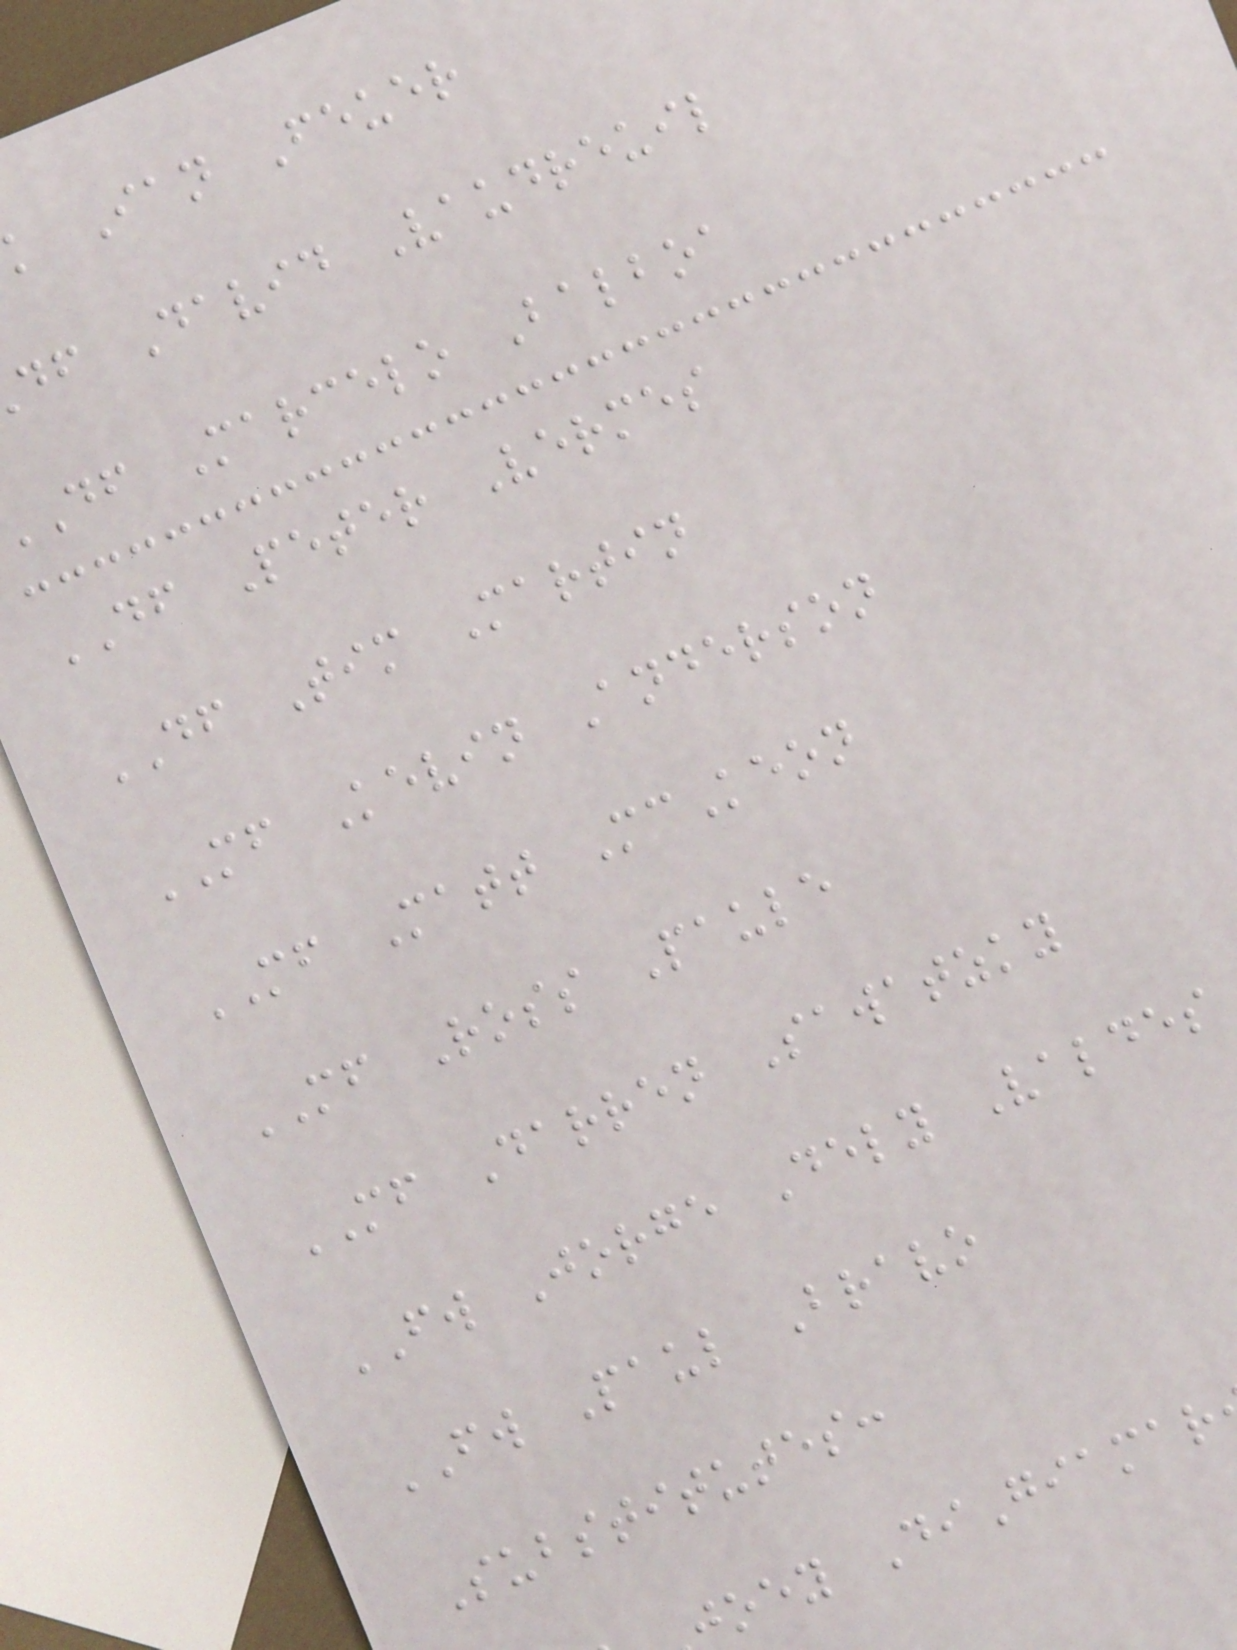k Ian Feuer
df David Vaudreuil
df Marcelo Balboa
DF Peter Vermes
DF Tim Martin
MF Kevin Anderson
MF Matt McKeon
MF Ross Paule
MF Darren Sawatzky
FW Jorge Dely Valdes
FW Paul Bravo
Substitutes:
joey DiGiamar
